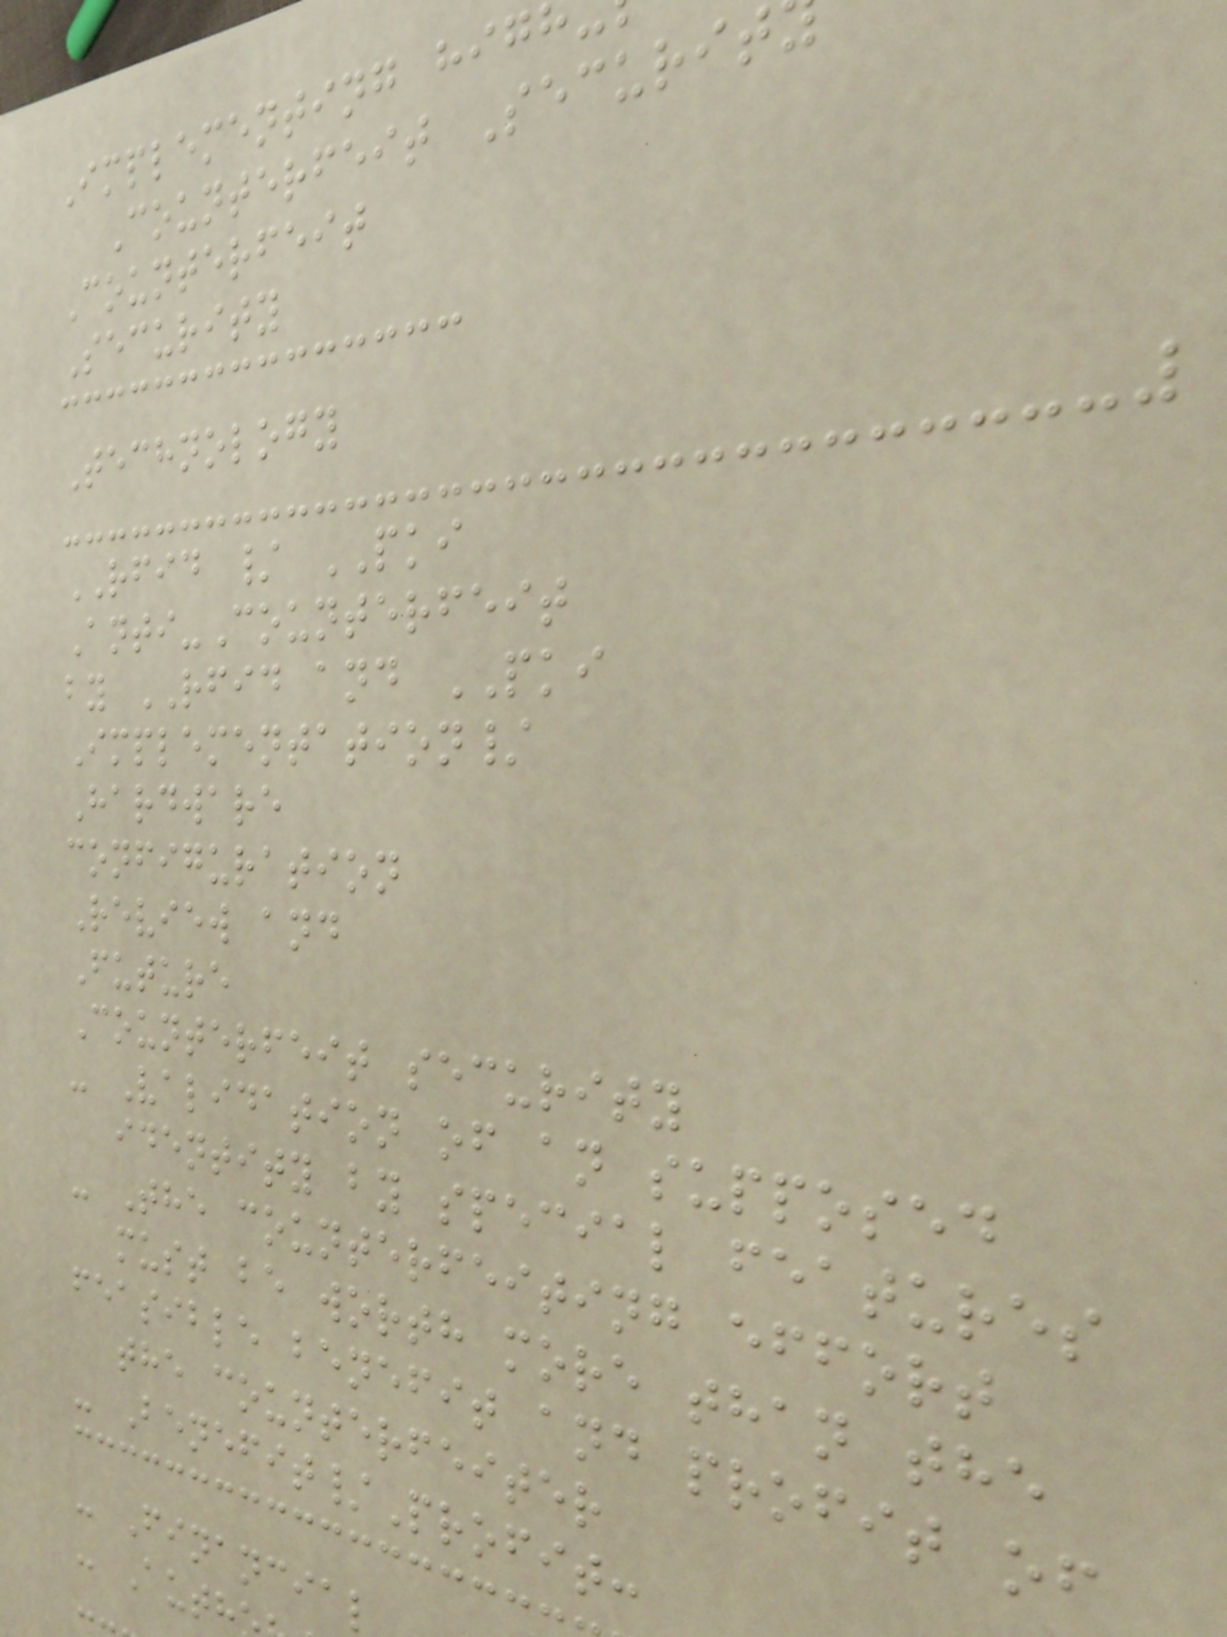Implementing hig
Counterfeit Securit
Counterfeit
Security
Technology
RFID / PKI
Anti-Counterfeit
by RFID and PKI
Implementation/
Hardware
configuration
Review and
Future
Counterfeit security
- Validation of an supposed
identity by special features
- The counterfeiting effort
must be worth more than the
feasible benefit and profit of
the counterfeiter
- Benefit/Profit:
- Financial
- Auth
